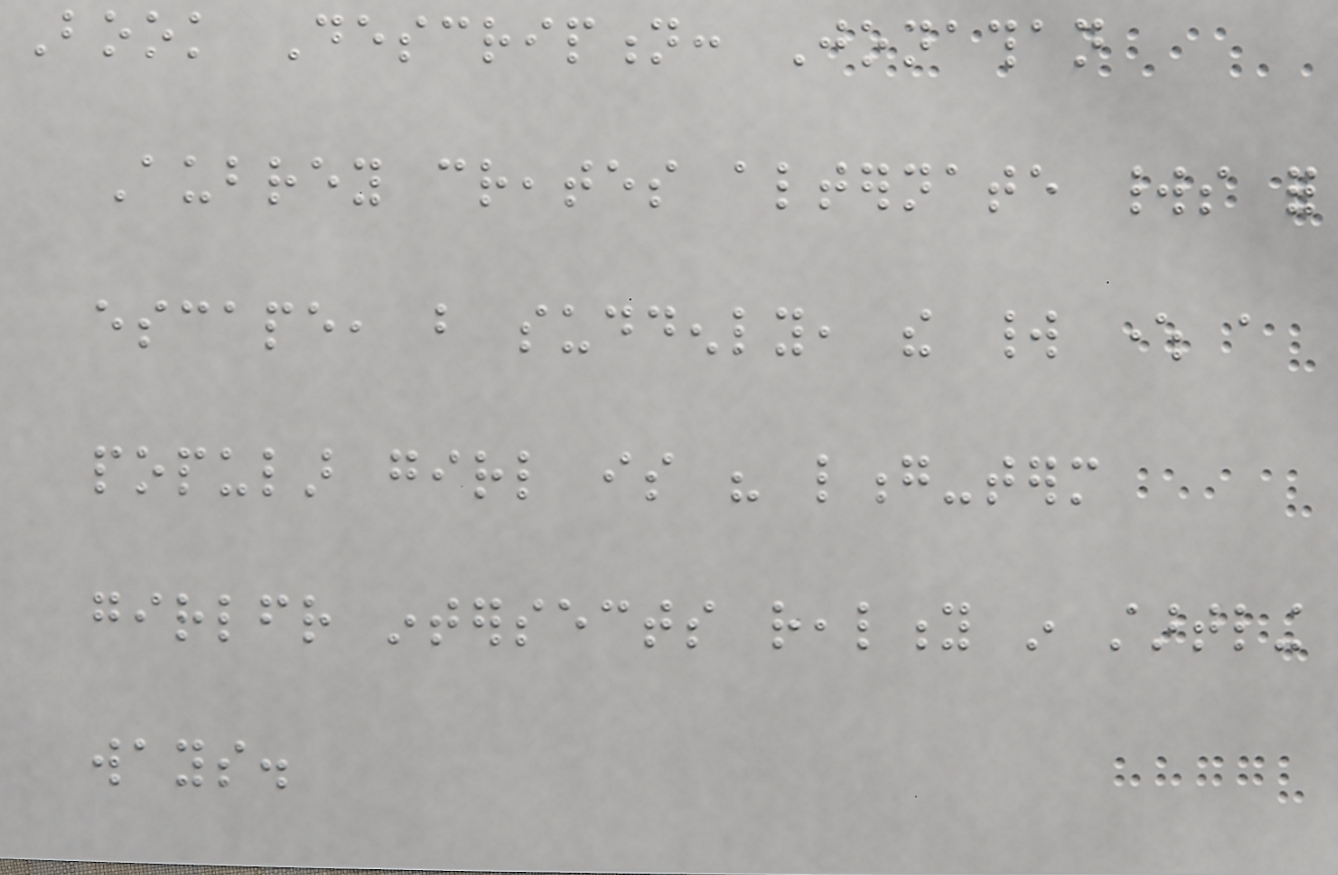Book Description: Jonathan
Aubrey creates alternate worlds for
escape, but suddenly, the world where a
popular girl is his long-term
girlfriend intersects reality in startling
ways.
